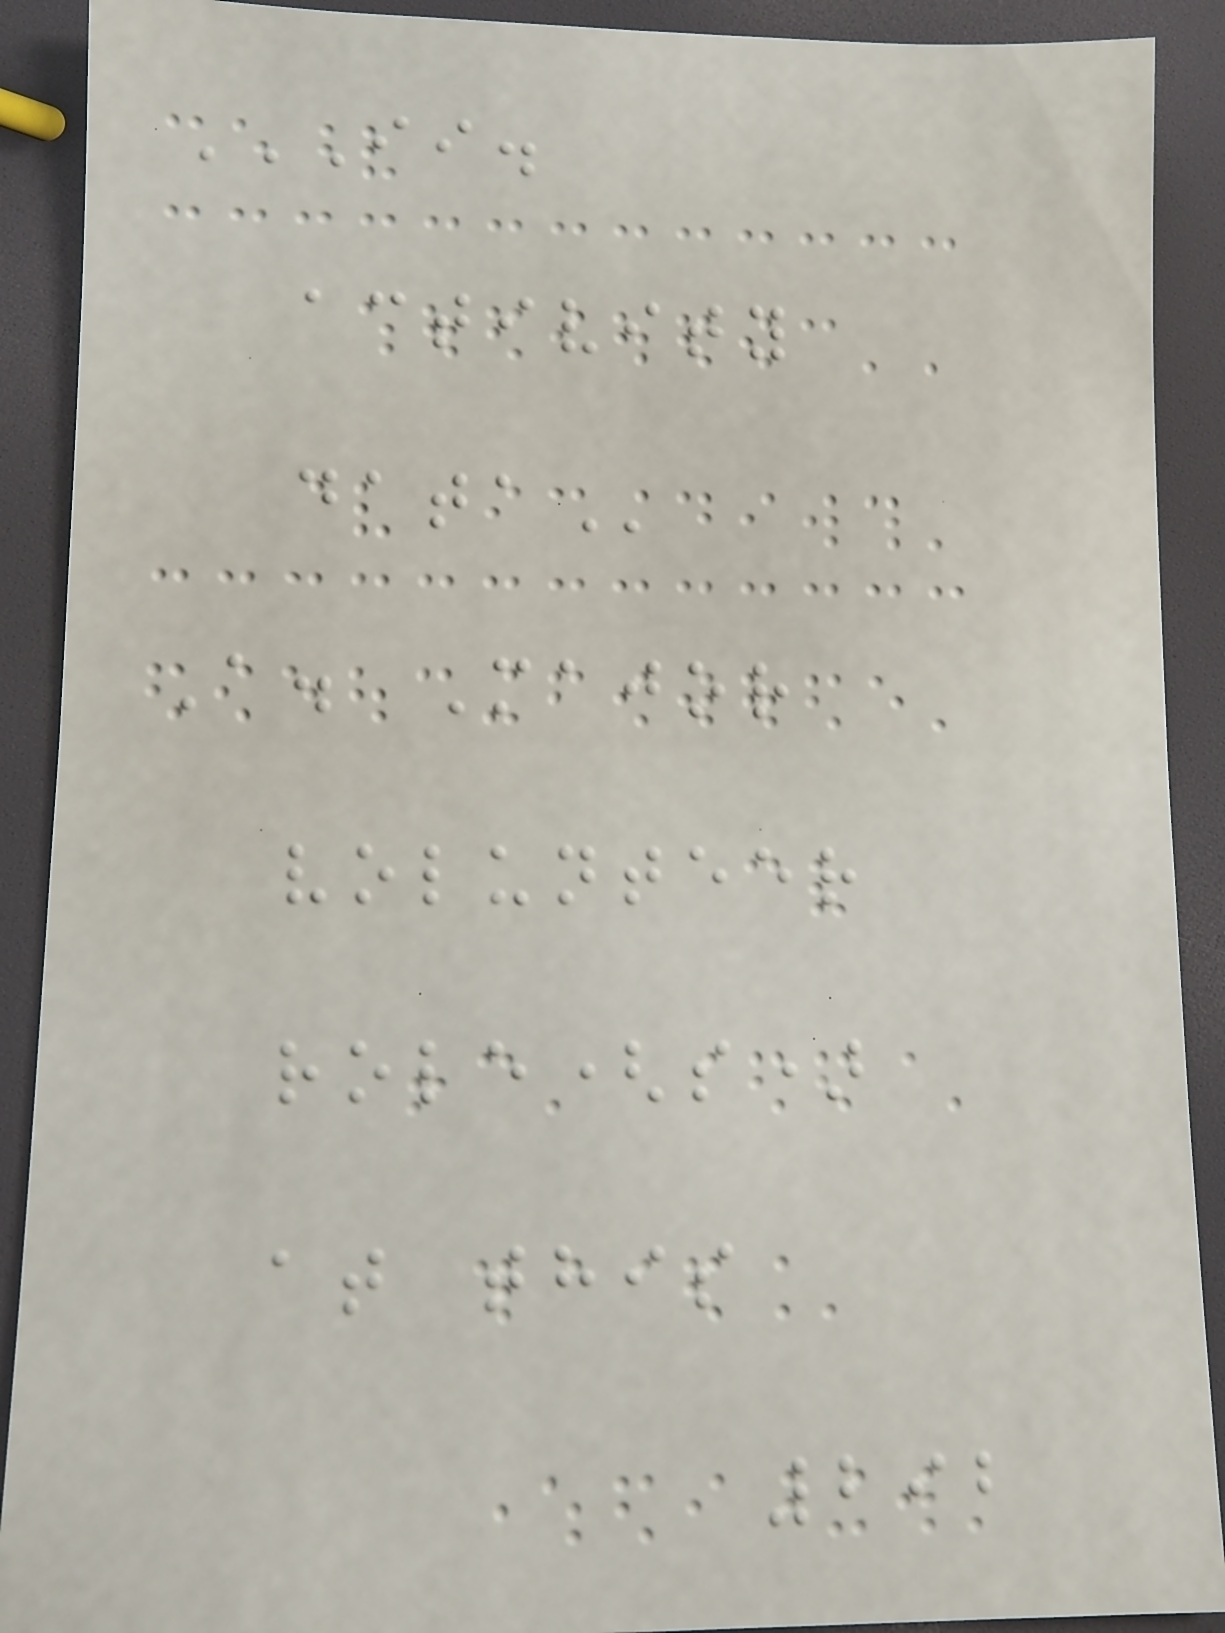II.
ACTIVITY
DATA
A. Major
volunteer
role(s)
at this
292
